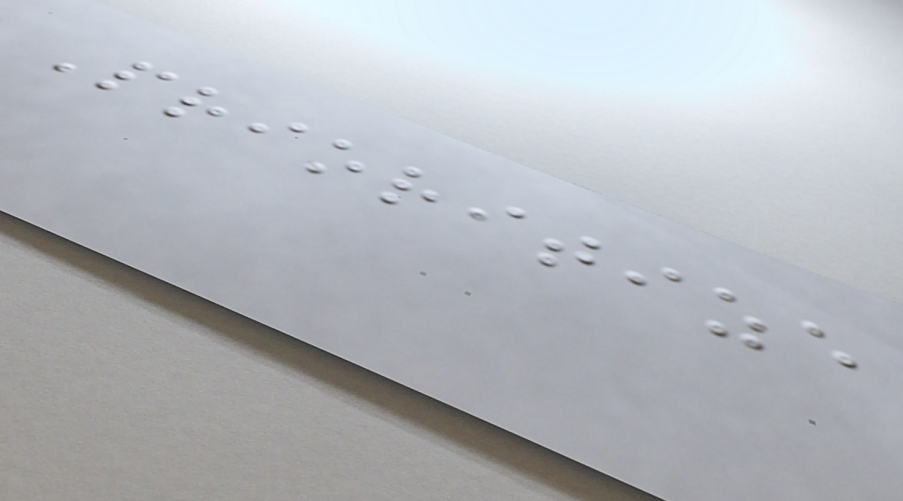Prioritize
